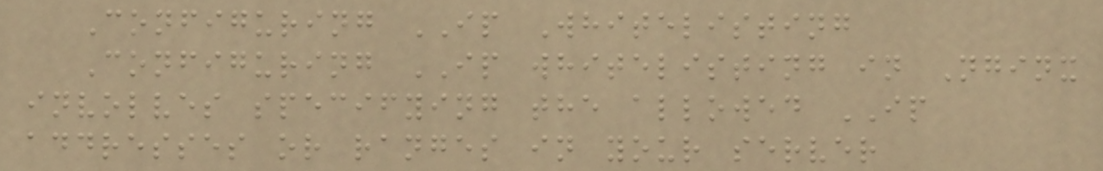Configuring IP Whitelisting
Configuring IP whitelisting in Nginx
involves specifying the allowed IP
addresses or ranges in your server
